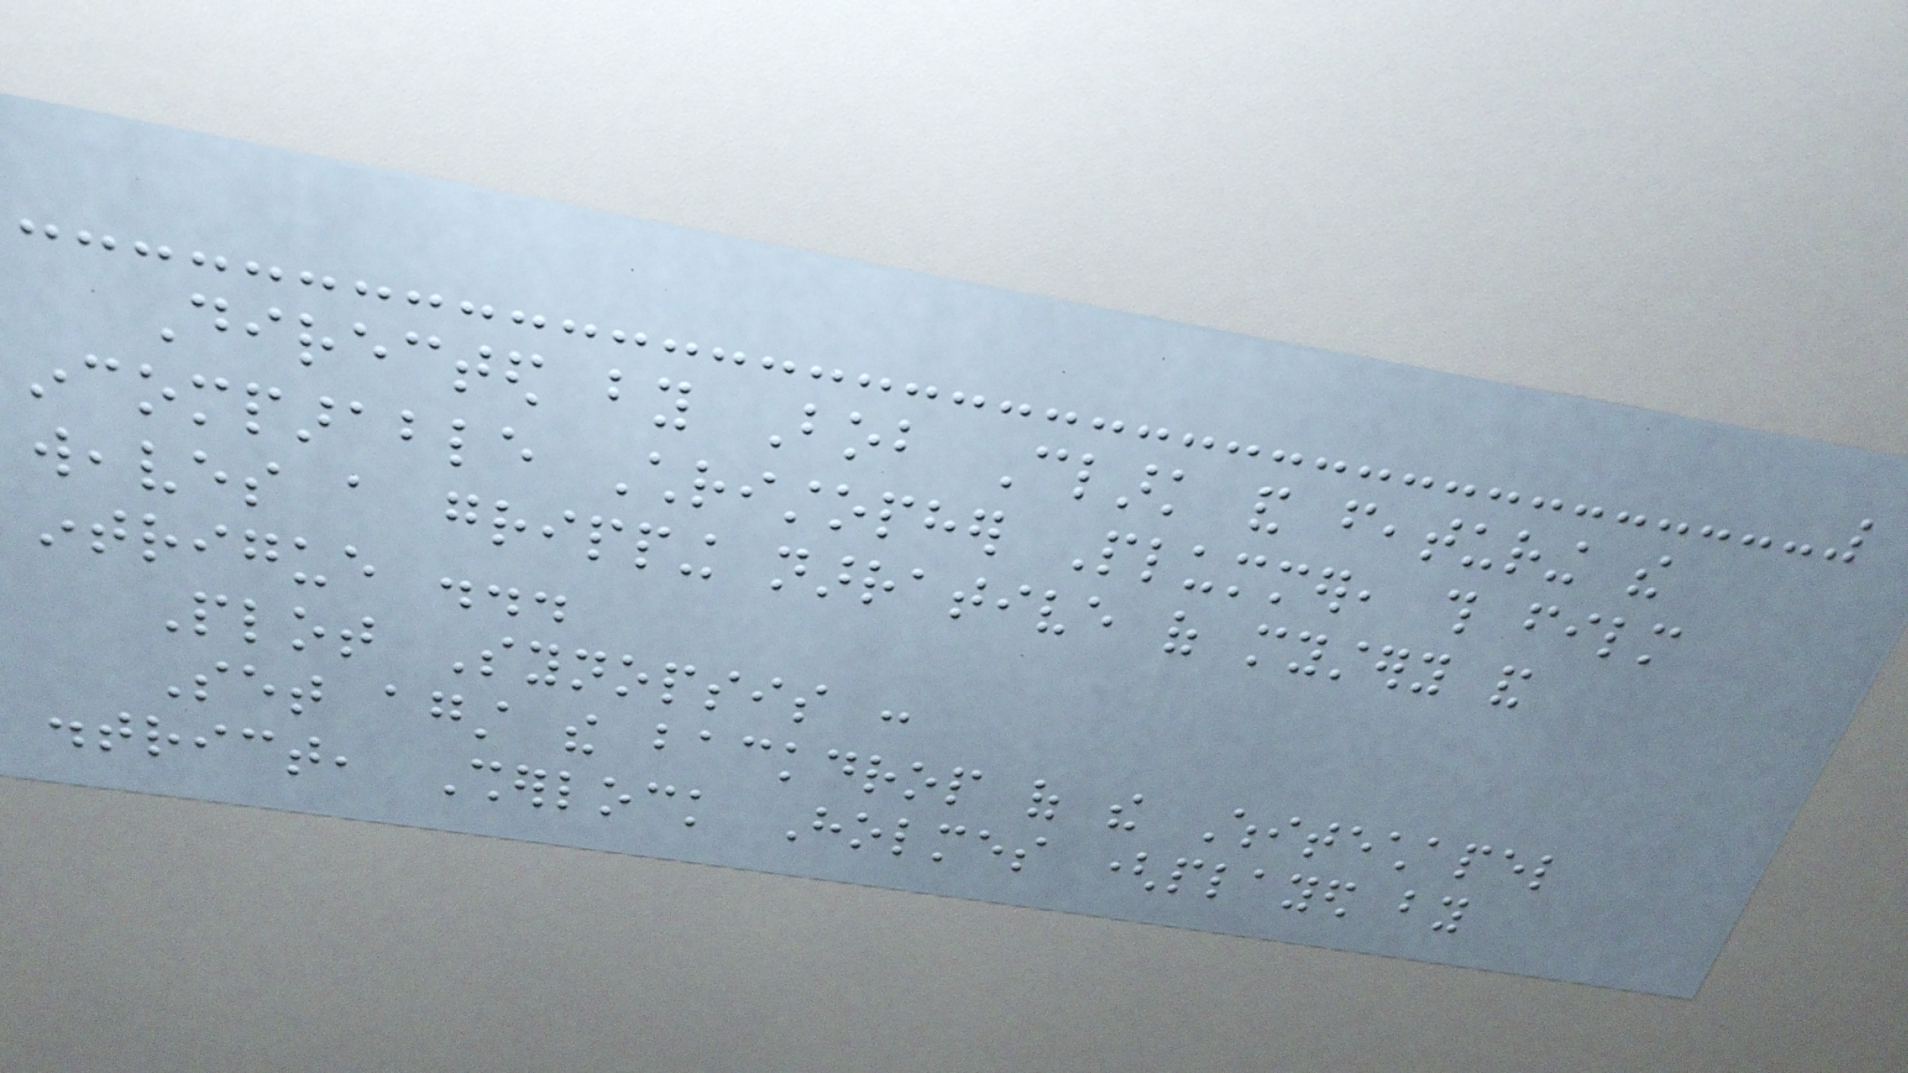Directed by Bob Clark and featuring the
incomparable Christopher Plummer, this film
weaves a gripping narrative of mystery and
intrigue ...
Plot Synopsis :
Set against the backdrop of the Whitechapel
district, Sherlock Holmes (played by
